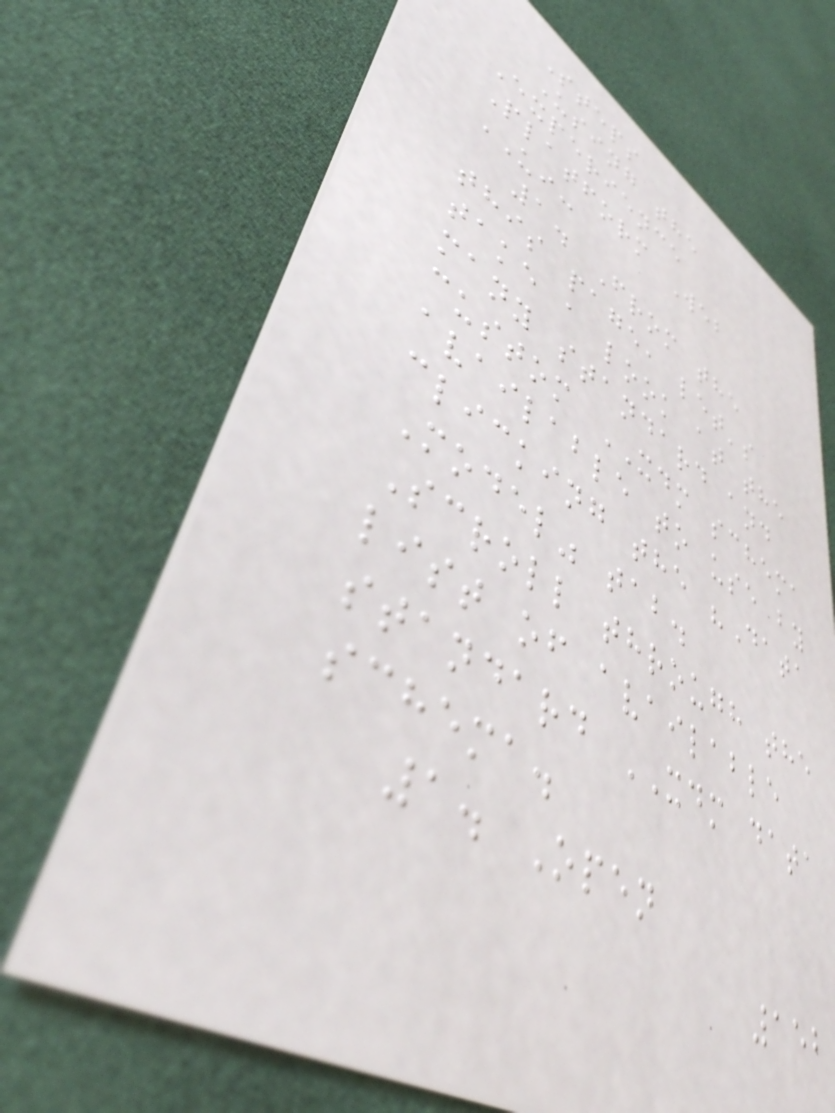Steps
Using the
Experience
Platform Web
UI:
1. From the
this page, let's
take a look at the
many standard and
custom XDM schema
available to use by
clicking the "Data
Model" tab.
Scroll through the
list of available
standard XDM data
schema.
1. Open
152
